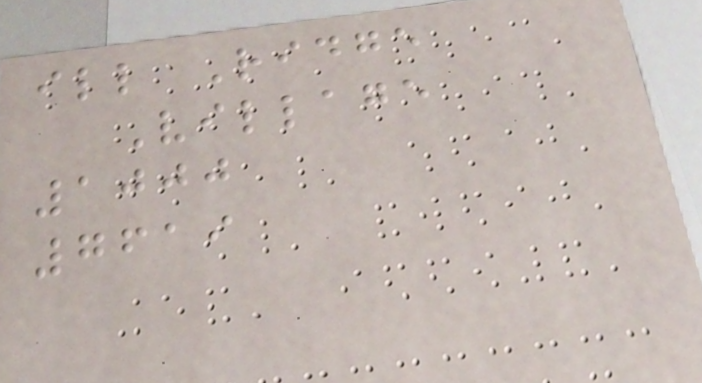ill Ridge
Village
1000
7619
